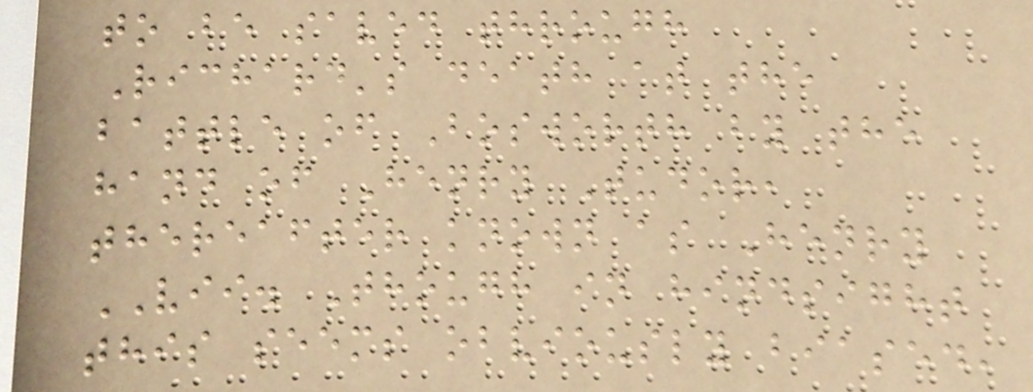to be saved through
Richard's death at the
battle of Bosworth by the
hand of Henry Tudor,
thereafter known as Henry
VII. Though in hindsight
this seems obviously biased,
